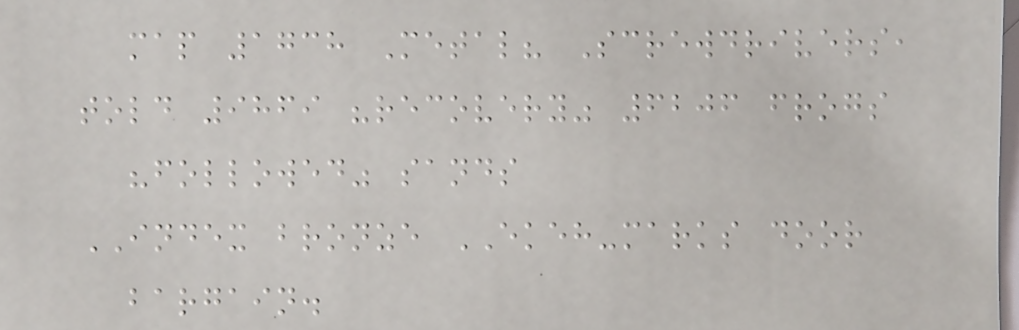map 1738 Metal? Screwdrivers,
told 9869 "recovery" 6206 frogs
"followed" sands
INDEX bronze EKEH-marks door
bargain.
